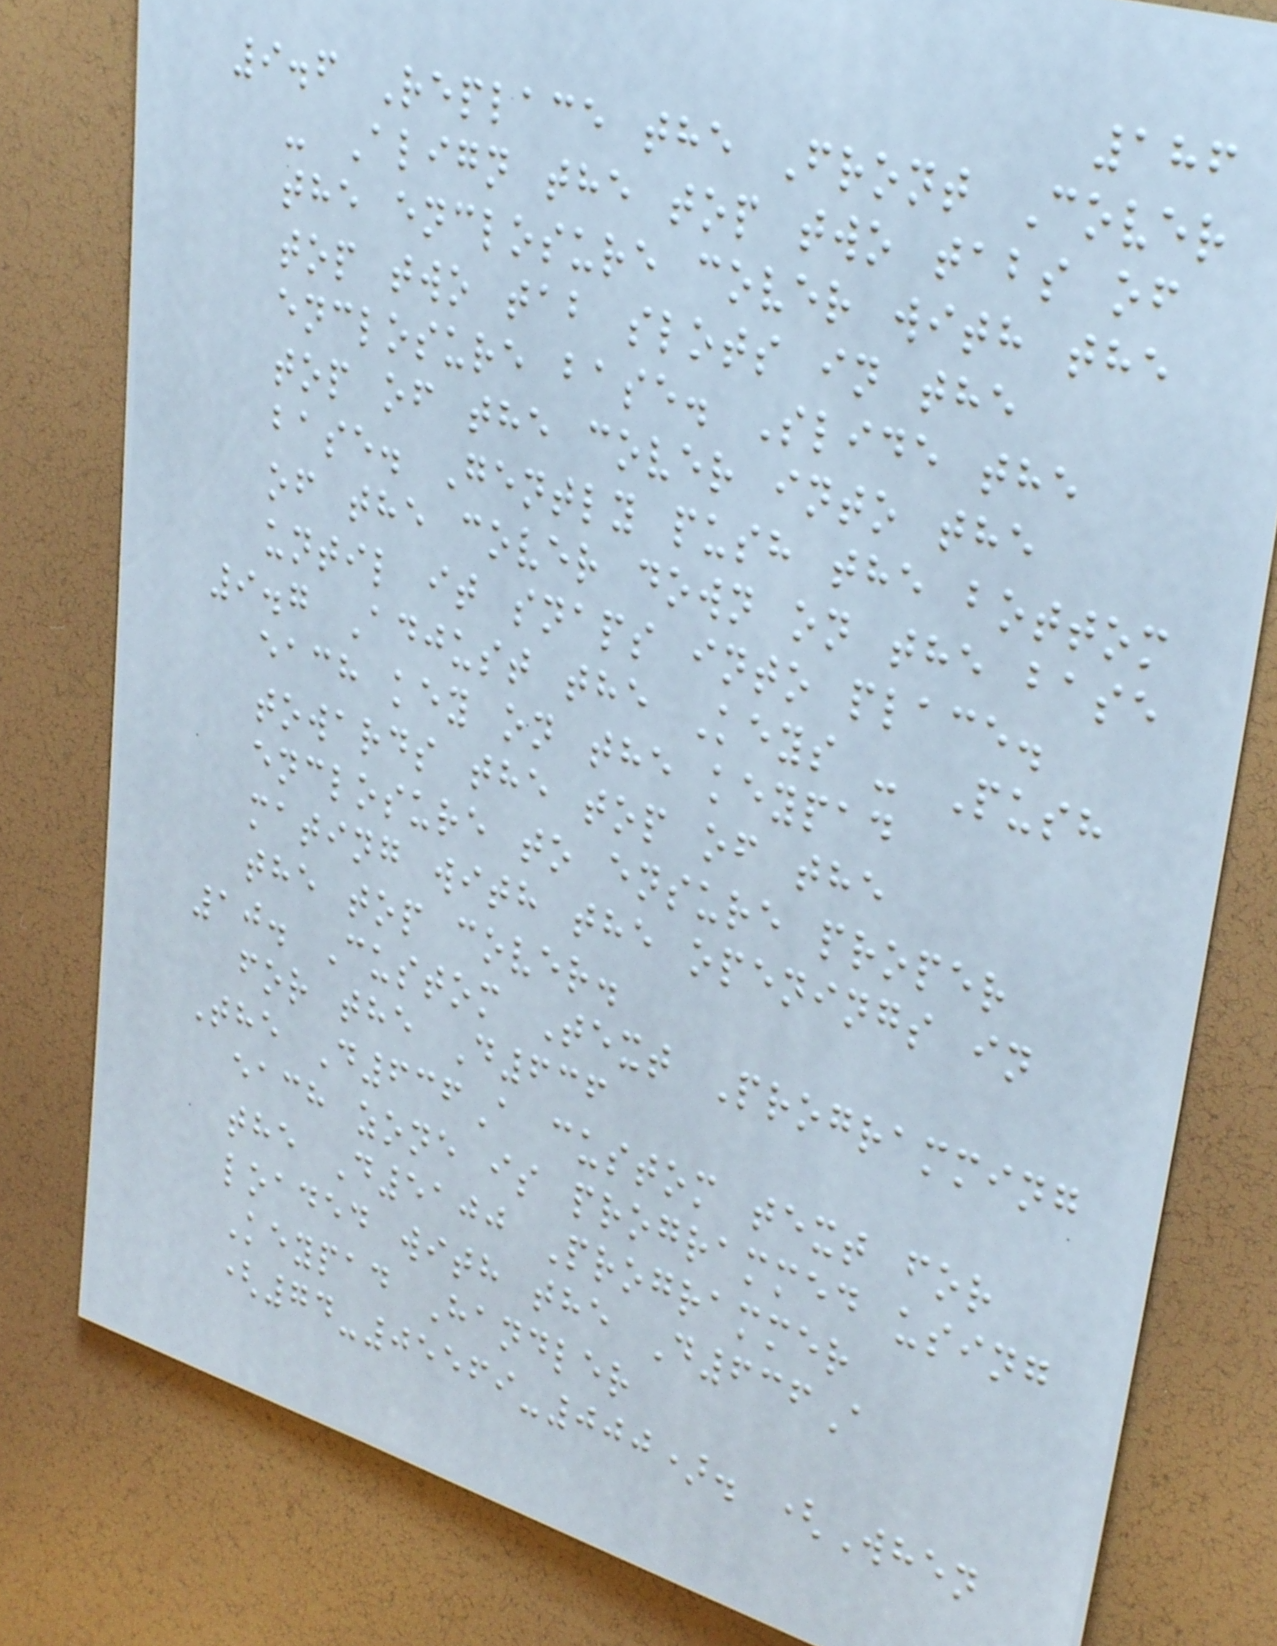186
9.6 Replace the Front Cover
- Align the top two tabs of
the enclosure cover with the
top two tab slots in the
enclosure base. Slide the
top of the cover into the
base. Gently push the bottom
of the cover down on the base
until it snaps into place.
9.7 Adjust the Keys - Push
each key on the keypad
towards the top of the
enclosure to ensure proper
mating with the openings in
the top cover.
10. Custom Text Programming
for the D636
The D636A custom text for
each zone is programmed using
the D5100 Programmer
loaded with the D636A
Keypad Handler
(74-05569-000). (When
